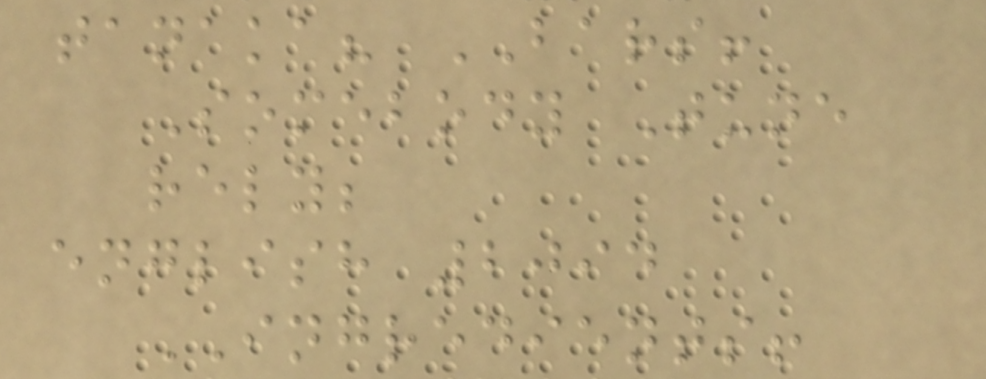tanaka? BARS!
Somebody Tune
rely;
english 2094
INGREDIENTS!
